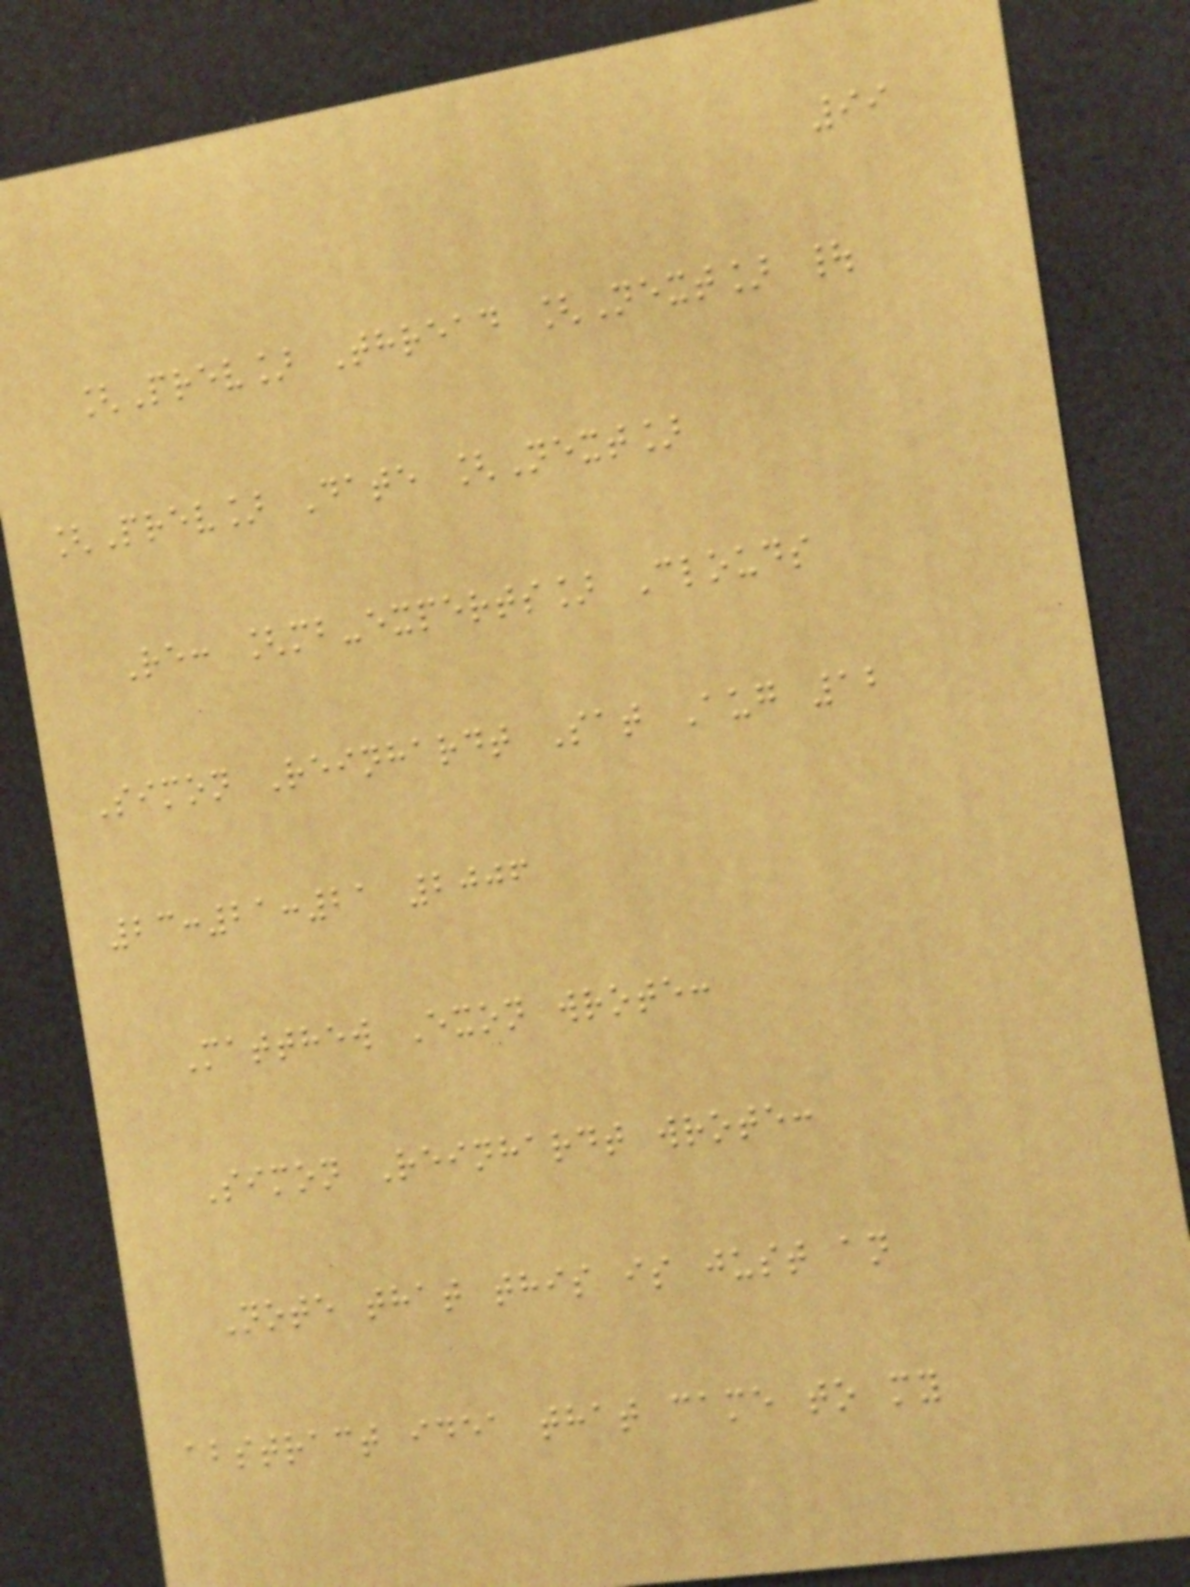99
[Prev] Thread [Next] |
[Prev] Date [Next]
Re: [mb-experts] Clouds
Simon Reinhardt Sat Aug 12
23:21:21 2006
Matthew Exon wrote:
Simon Reinhardt wrote:
Note that this is just an
abstract idea that came to my
